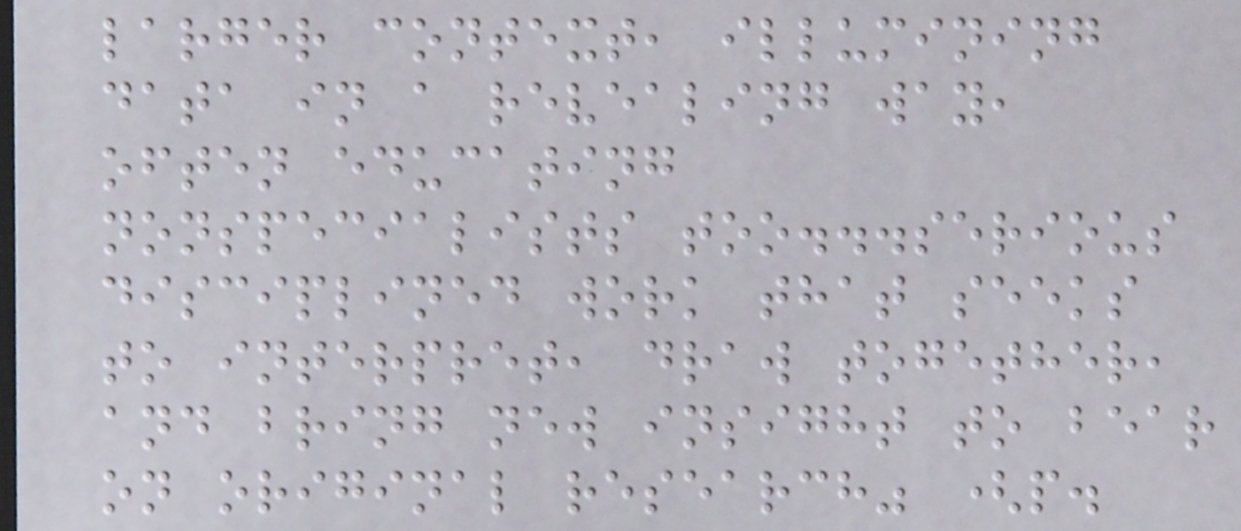larger context, illumining
data in a revealing way,
often educating
nonspecialists too...serious
disciplined work that seeks
to interpret, draw together,
and bring new insight to bear
on original research" (p.
